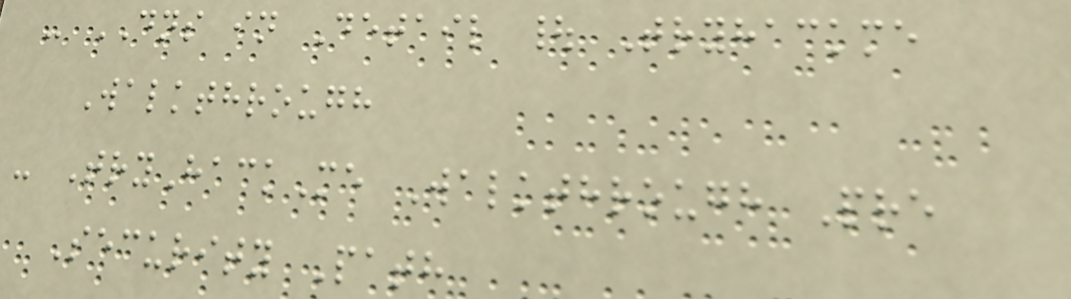- DNS in Detail | Tryhackme
Walkthrough
- TryHackMe Walkthrough Pre
Security Path
